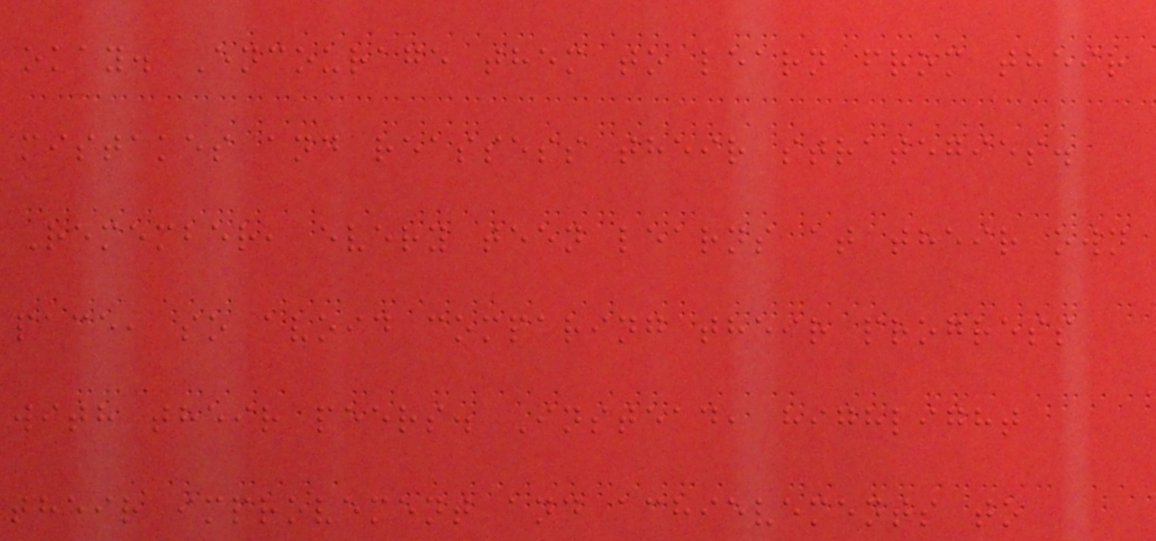okay. Encourage them to learn from their
mistakes and reassess their strategies.
Remember, every teen learns at their own
pace, so avoid comparing their progress
with their peers. Instead, highlight
their improvement and achievements to
